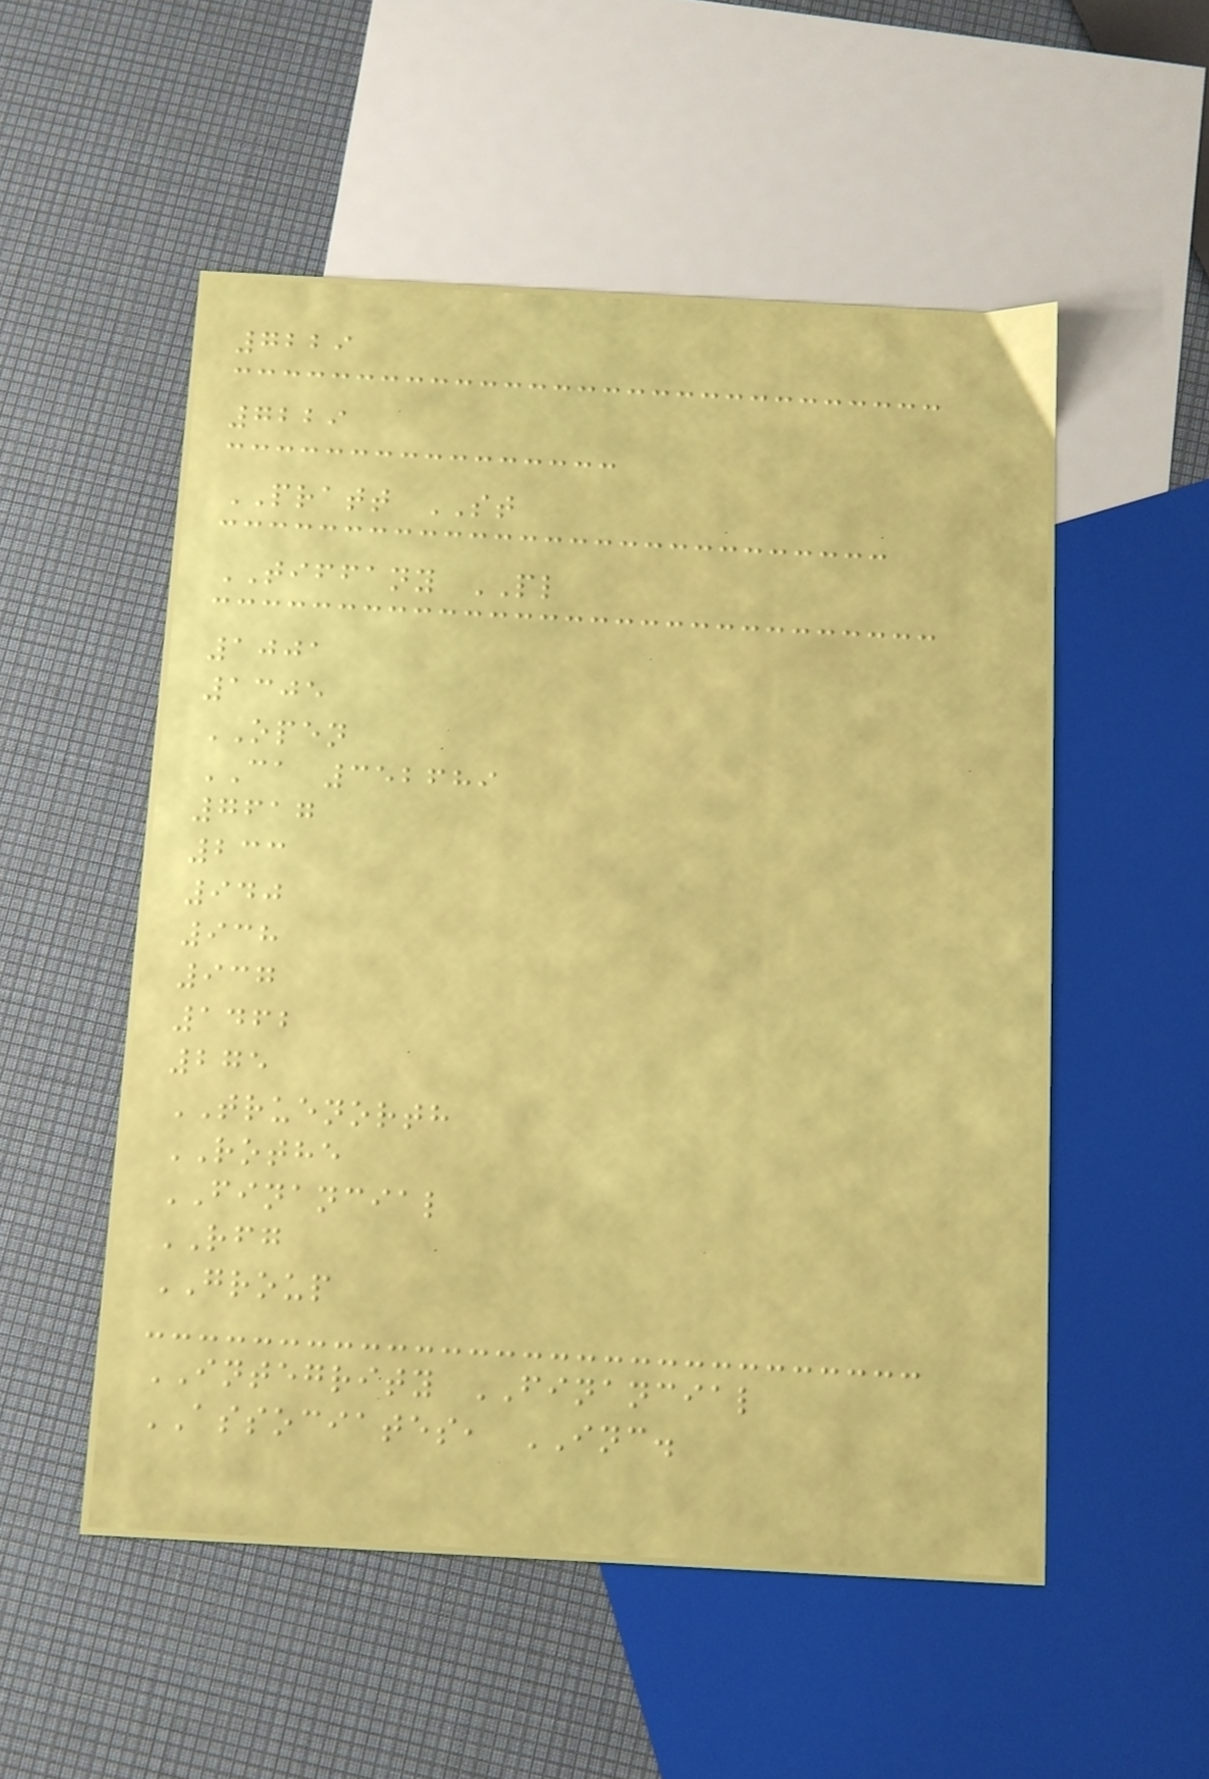7229
7229
PRATT ST
TIFFANY PL
1001
1305
OPEN
CA 352689
7617
233
940
938
937
1462
275
TRUENORTH
ROTHE
FINANCIAL
RFG
GROUP
INTEGRITY FINANCIAL
ASSOCIATES, INC.
